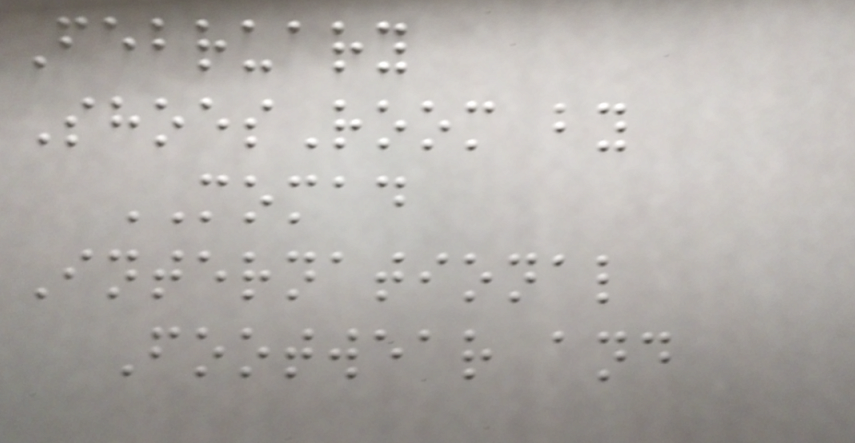February
ShoesRoom by
MOMAD
International
Footwear and
